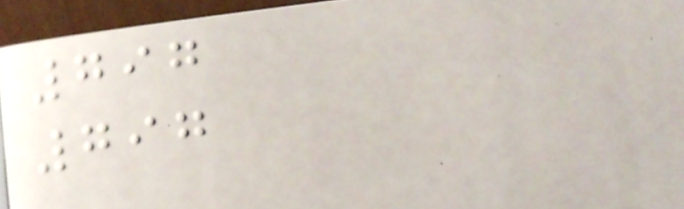797
797
